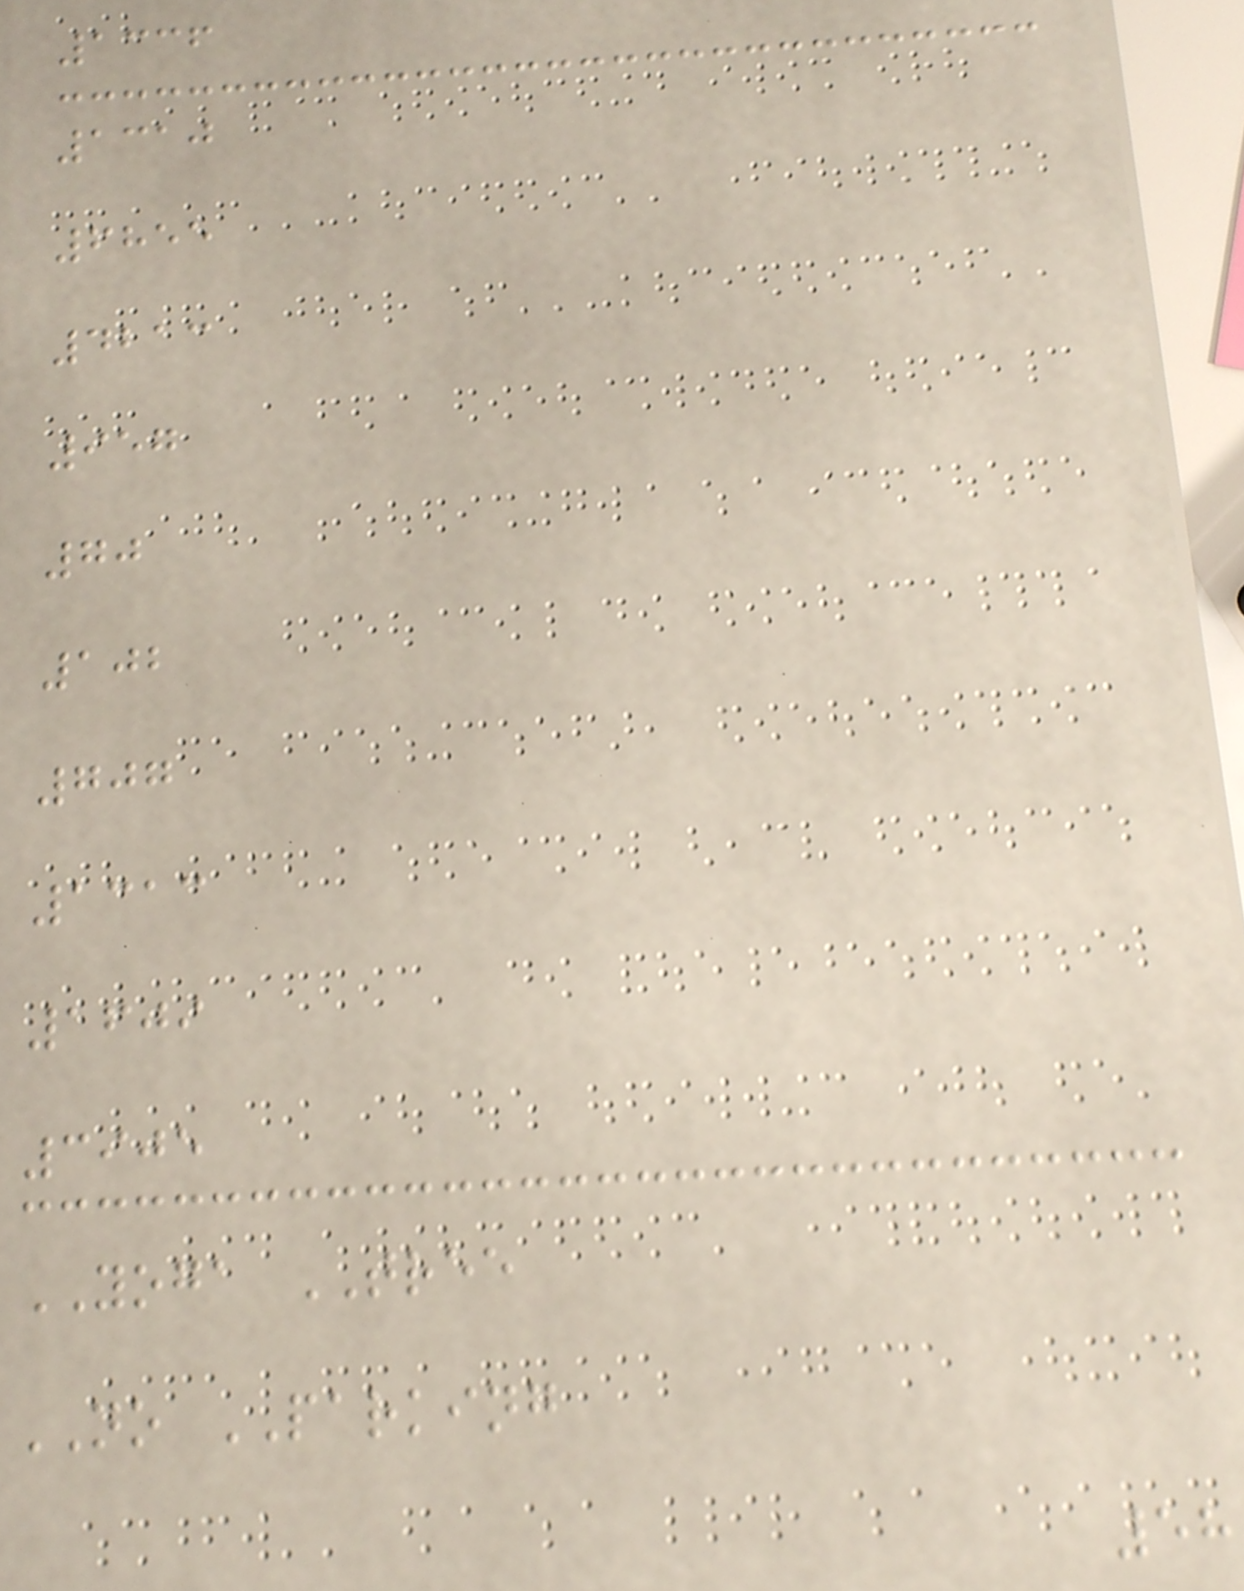1336
1310
6855
4213
957
70
102
707
1313
1609
3905
YOGA TREE
NO PARKING
58
